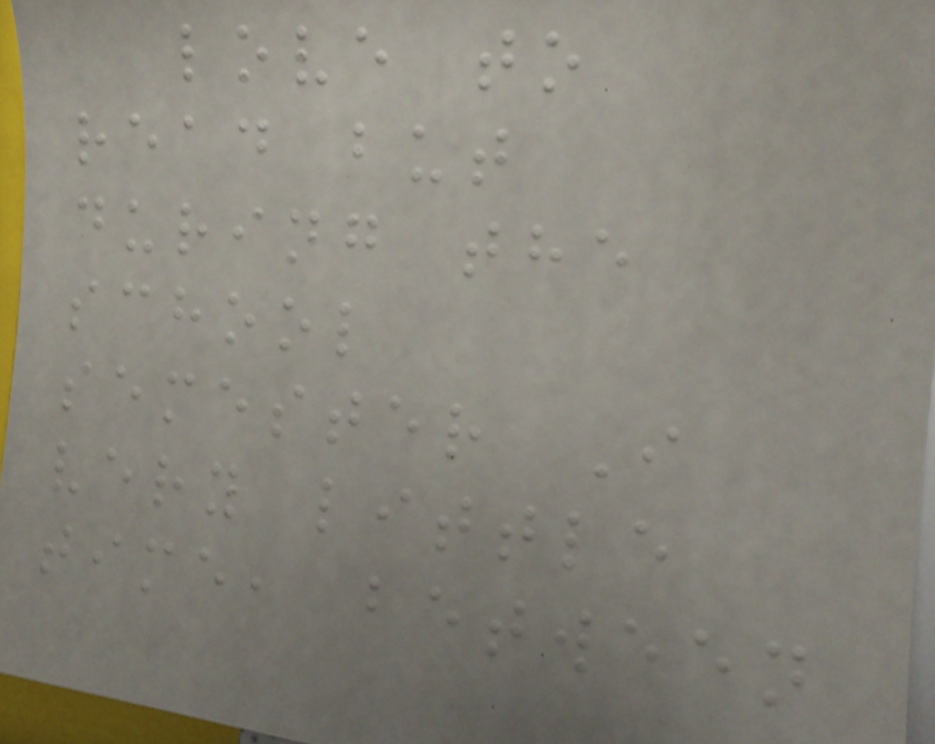love to
read but
during the
school
semester I
very little
time, between
